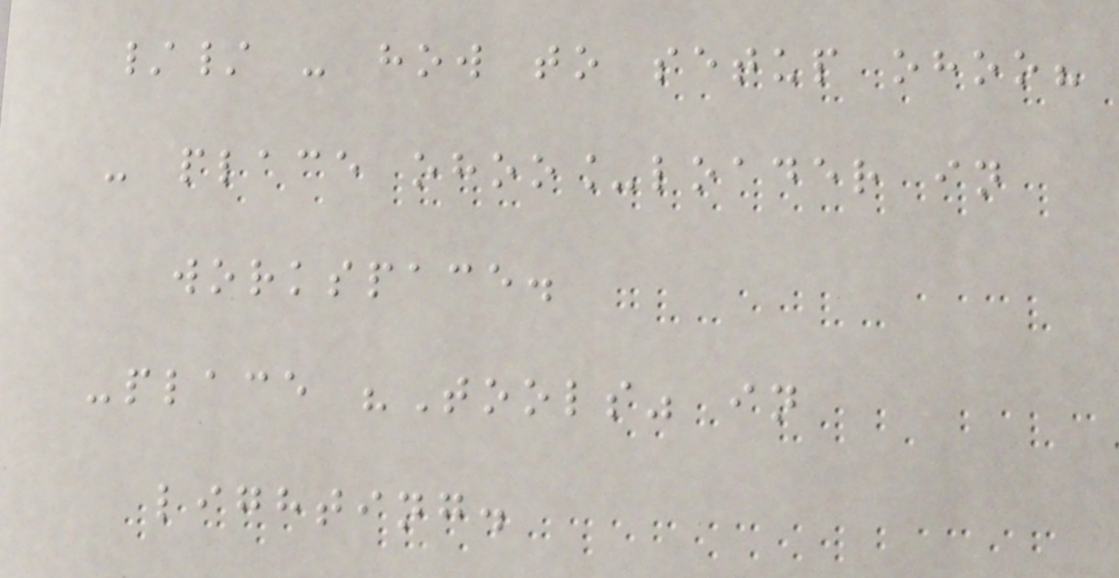// - how to setup ohoo?
- place ohoo_loader in
workspace.
-place "Tools" in
lighting.
